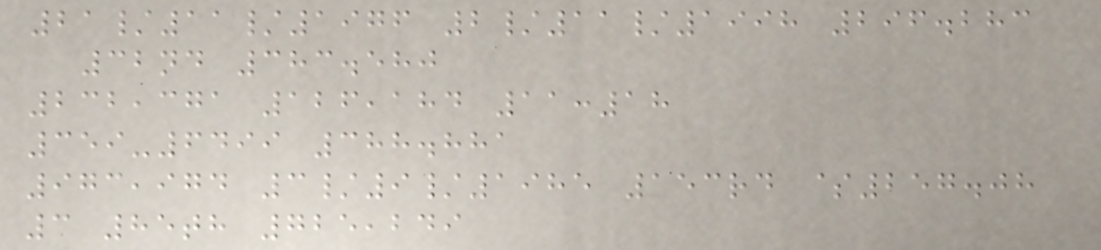21/11/1976 2/11/1998 296.283
32nd 383.580
232,371 126,184 11:18
359-6499 388.881
973,974 3/9/1985 153rd $257.08
3 85th 725,249
